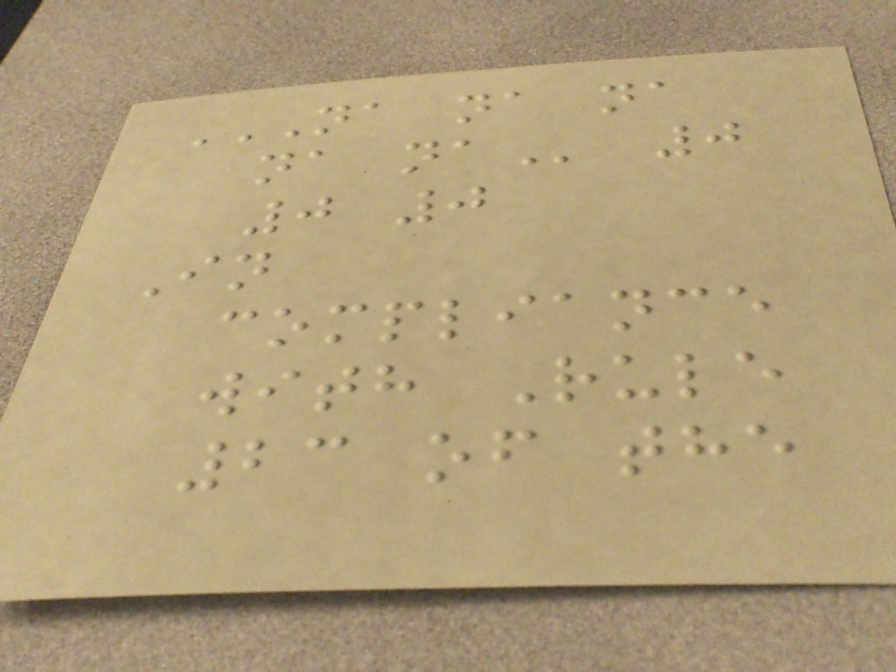NA NA NA
NA NA 0
0 0
In
compliance
with Rule
23 of the
